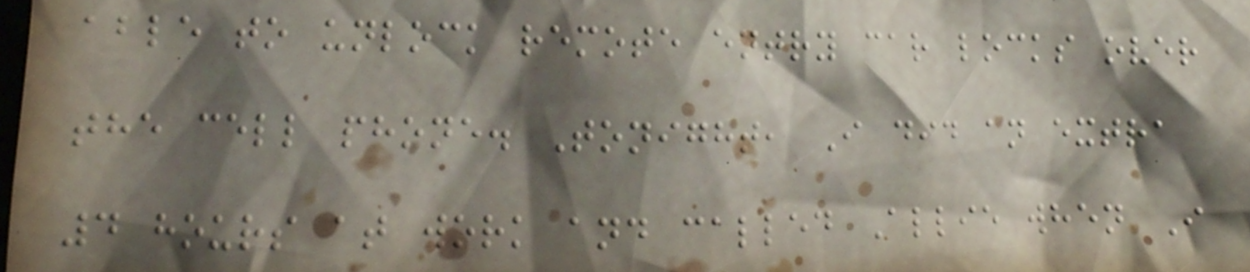able to unlock remote entry car locks over
the cell phone. Tonight, I did an extra
4 hours at work and called Allie when I
